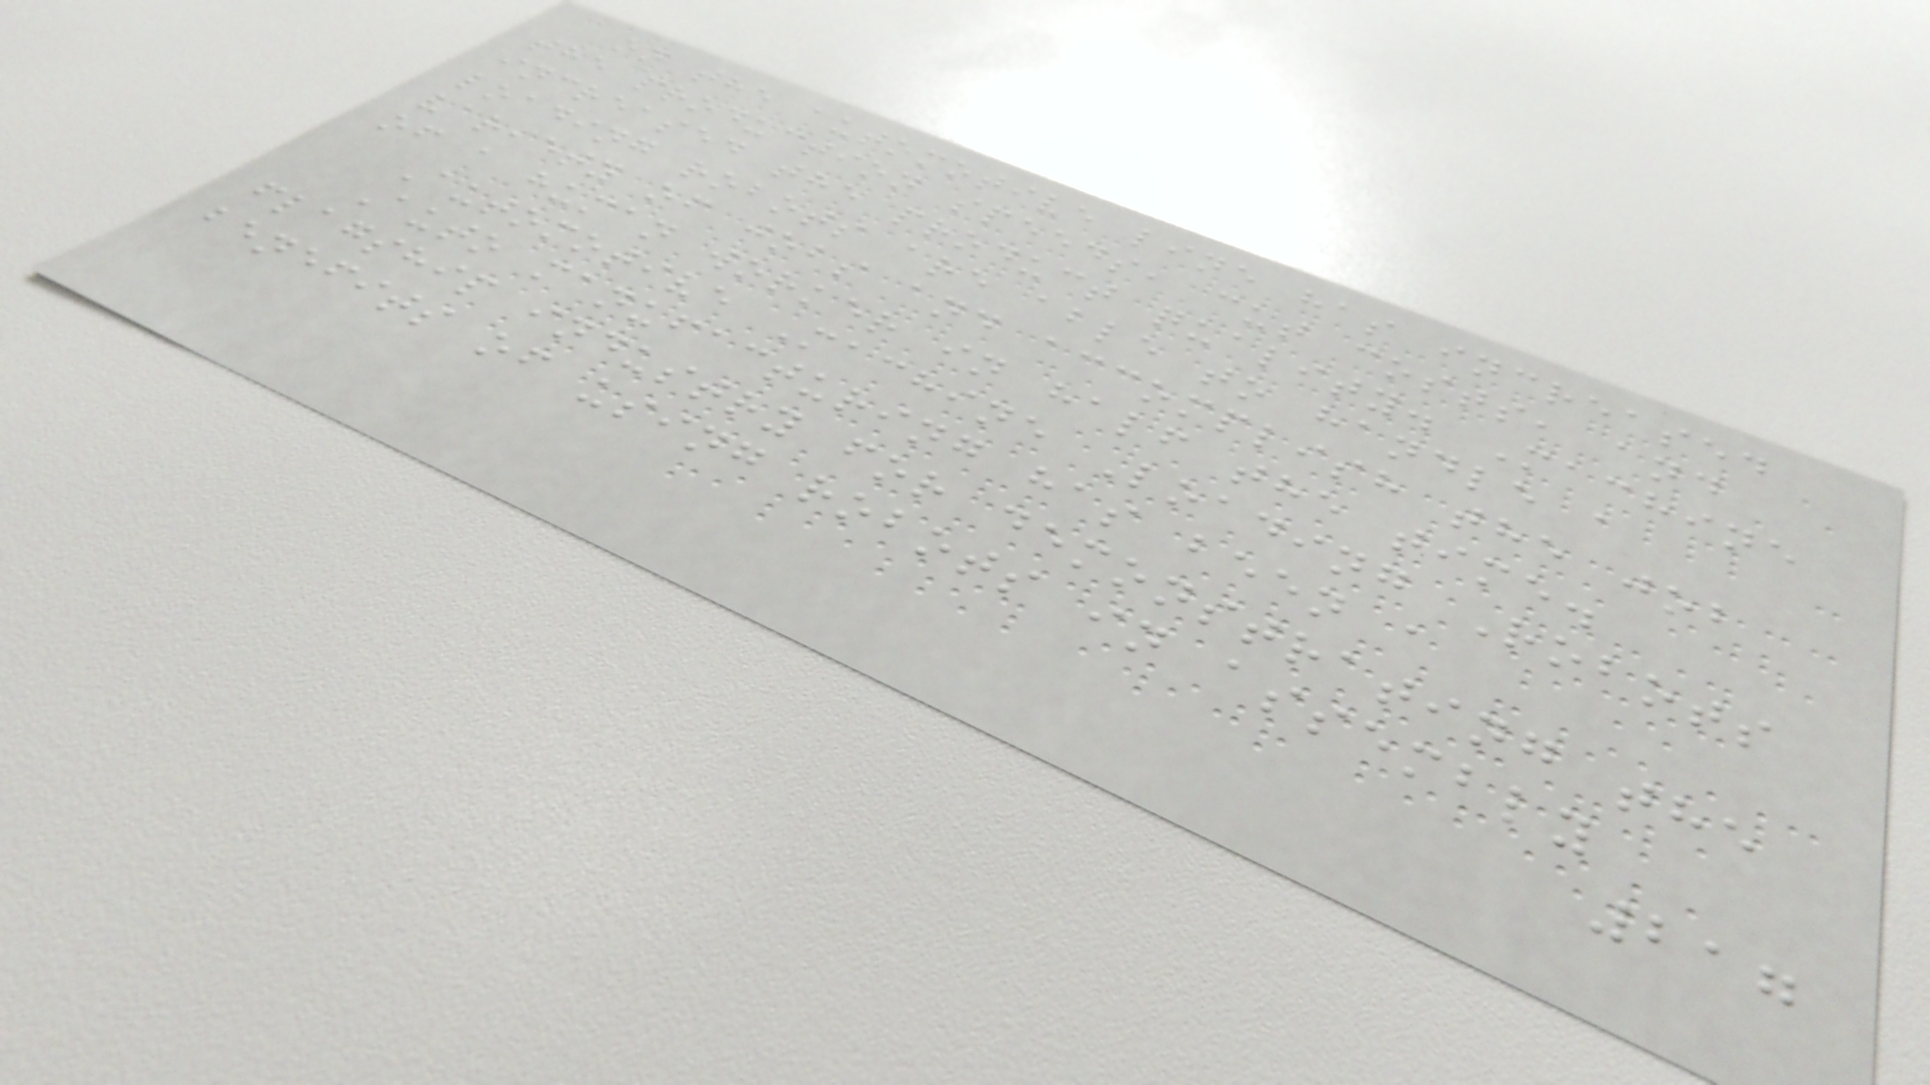on the automotive line has increased
the production speeds, cut costs, and
increased the product quality. Machine
loading robots are able to handle a
variety of jobs and accomplish the job
of a human worker in half the time.
Automotive Machine Loading Robots
Auto manufacturing has been a
flagship industry for demonstrating the
benefits of using robots in assembly
217
